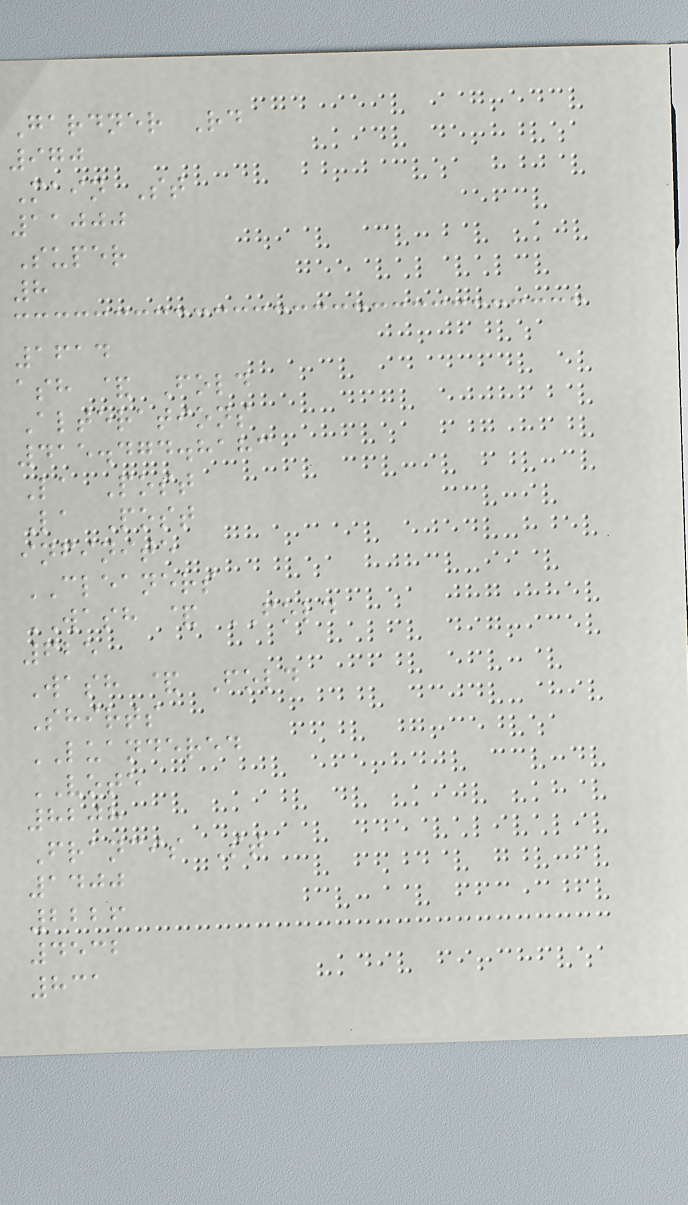Gardner Rd
970
Main St
11000
Super
8
1614
ash & Fold
Alterations
415.474.8183
La Post
La Post
infinite
CLEANERS
WASH & FOLD
625
Wash & Fold
Shirts
LUANDERED
VOTE
8208
Francis St
1400
2226
4532
831
